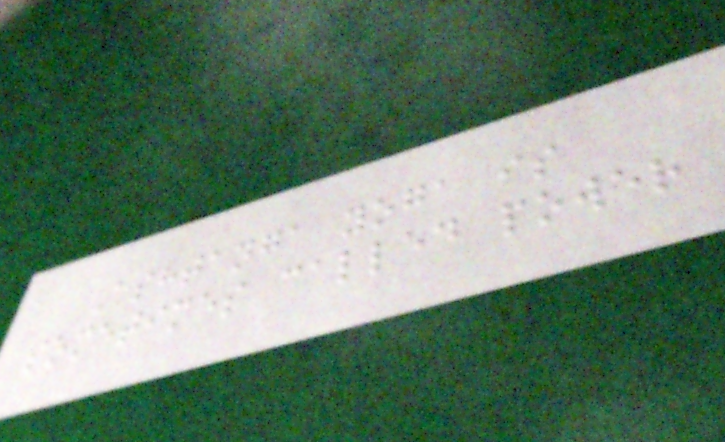Ashtanga yoga is
sometimes called power
